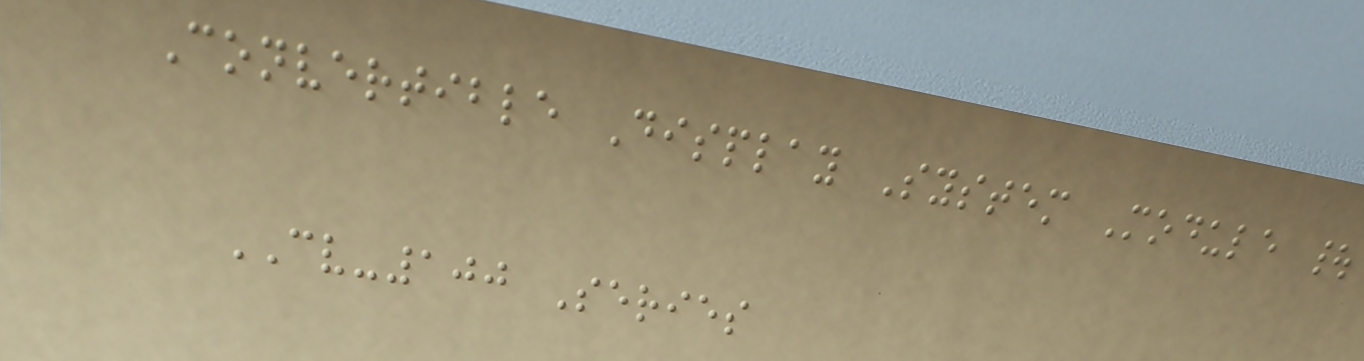Convertible Display System Module |
CV-100 Series
